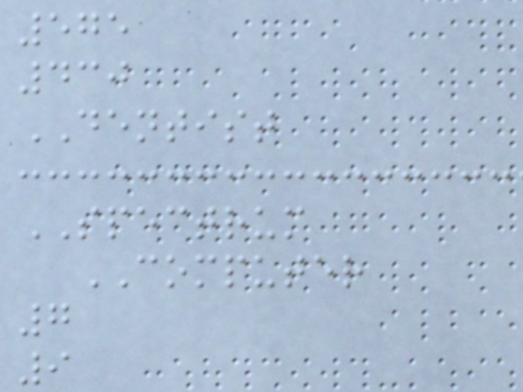575
430
DENTIST
SPECTRUM
COMPUTER
7
9
